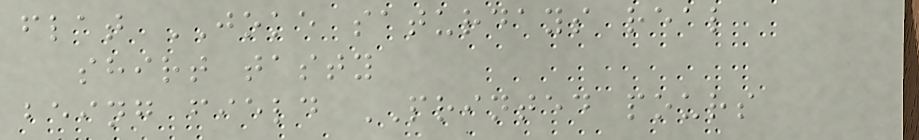flat JOKE saturdays real
shirt tasty
being field PRINTED pours
